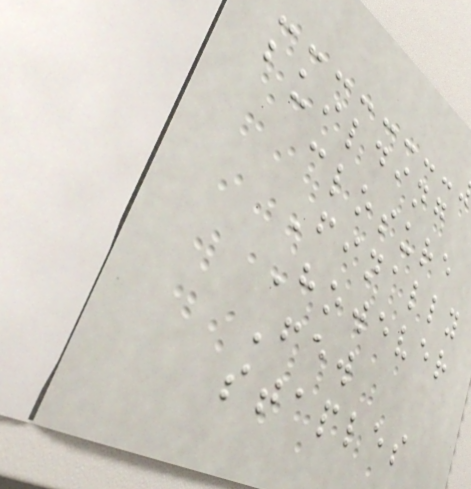building
closure
Finally
However
Few
staples
